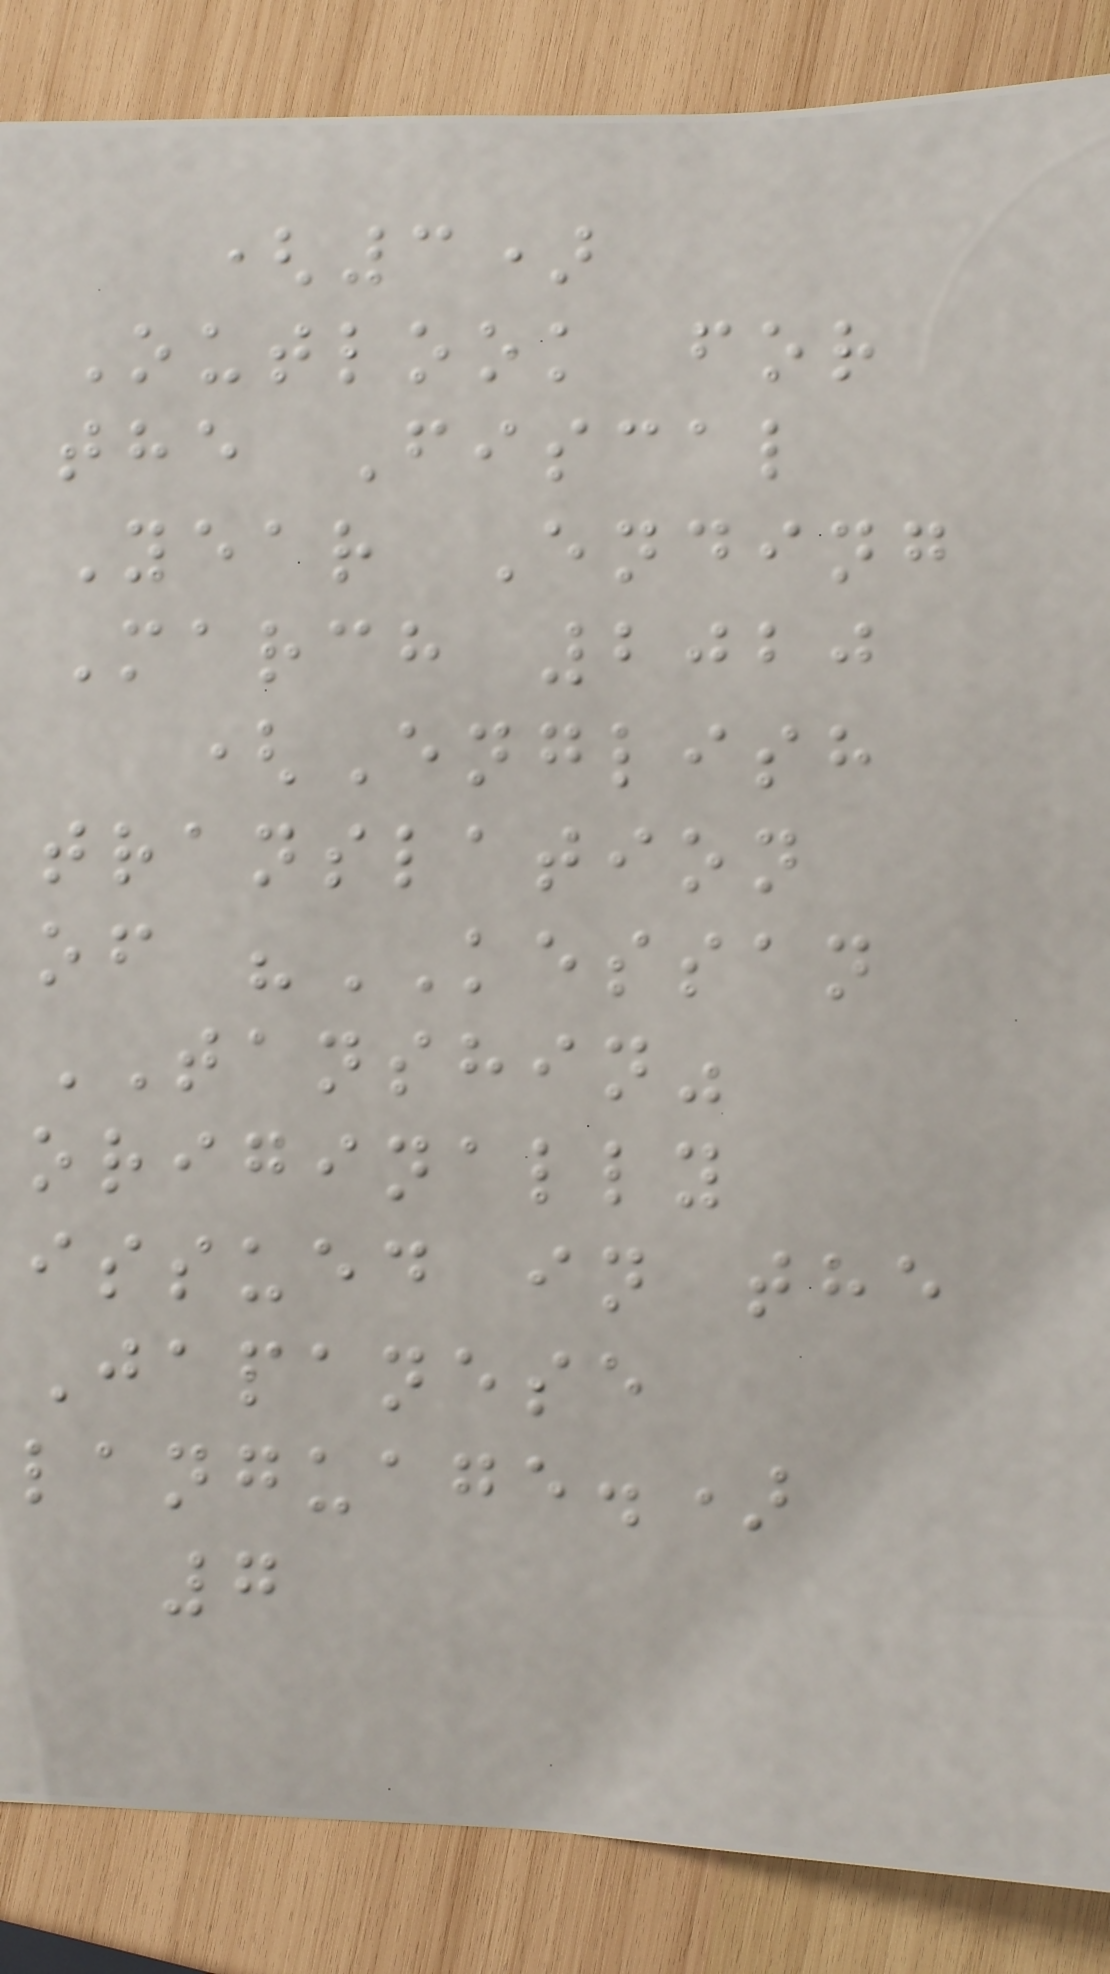(3)
Outlook for
the Fiscal
Year Ending
March 2020
(English
translation
of "KESSAN
TANSHIN"
originally
issued in the
Japanese
language.)
7
